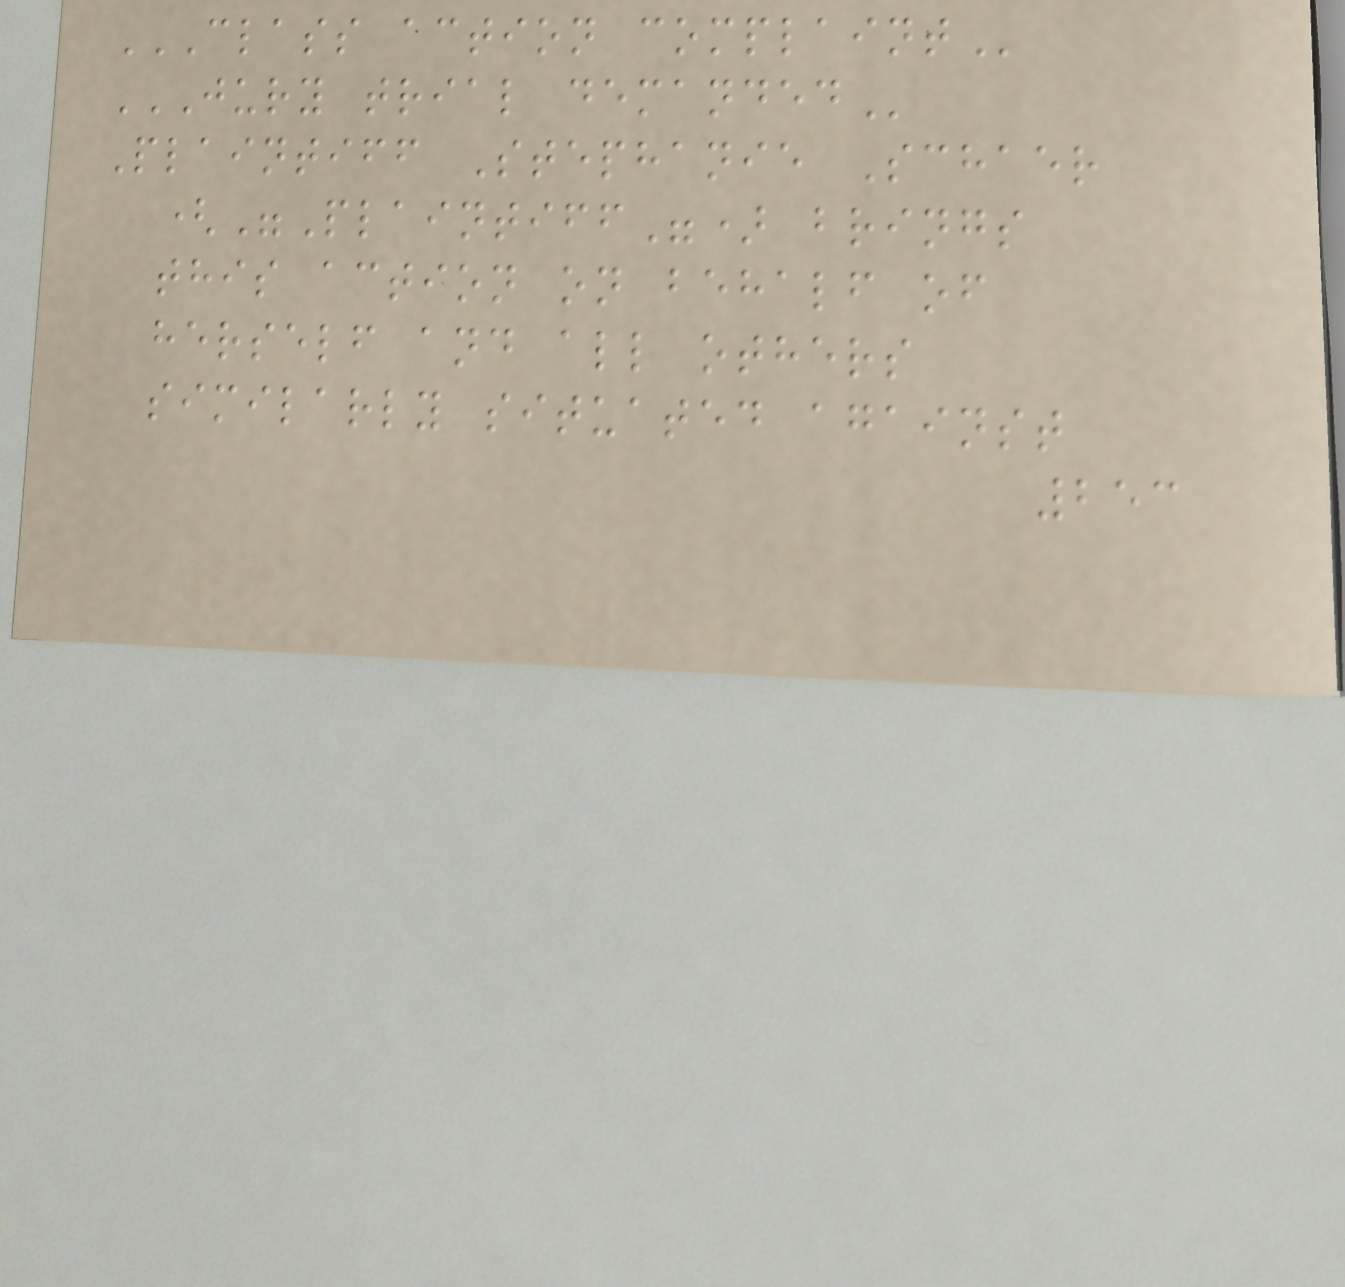CLASS ACTION COMPLAINT
JURY TRIAL DEMANDED
Plaintiff Stephanie Schaer
("Plaintiff") brings
this action on behalf of
herself and all others
similarly situated against
253
